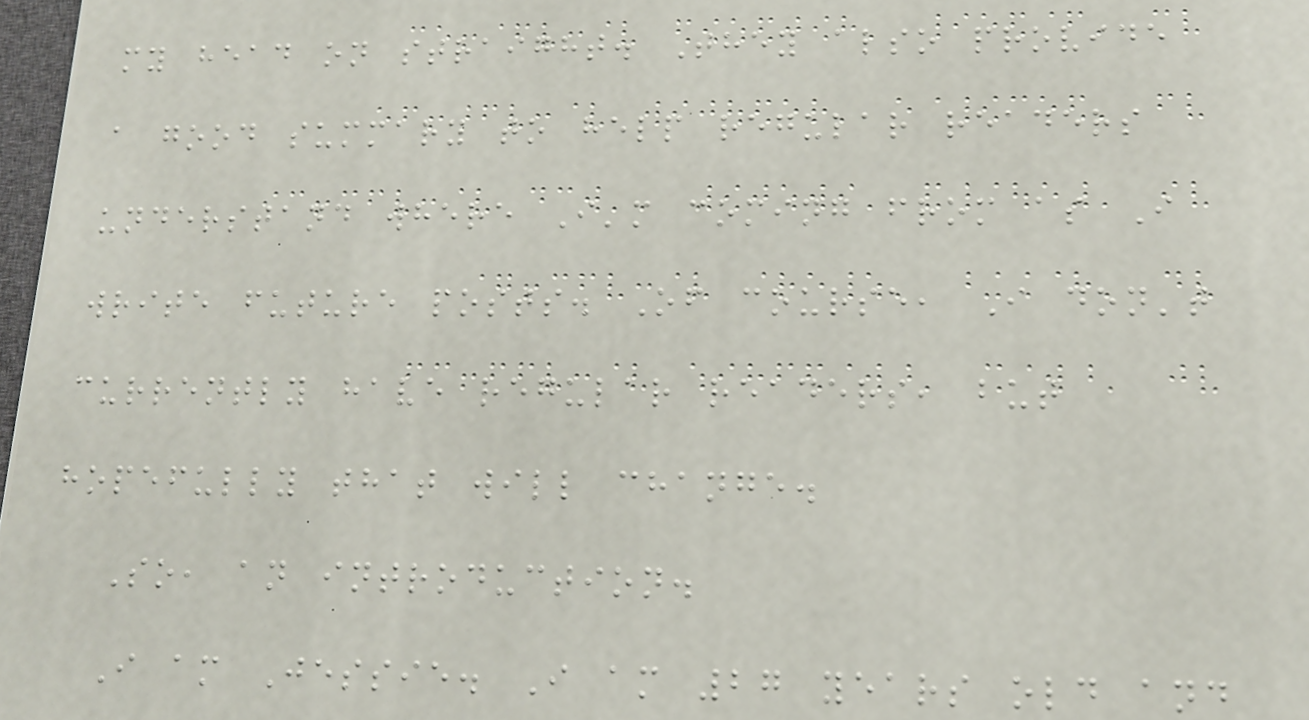my head on straight. They also provide
a good summary to help regular readers
understand where I'm coming from as I
write future posts. Of course, I don't
currently have regular readers, but
hopefully that will change.
So, an introduction.
I am Jessie. I am 27 years old and
